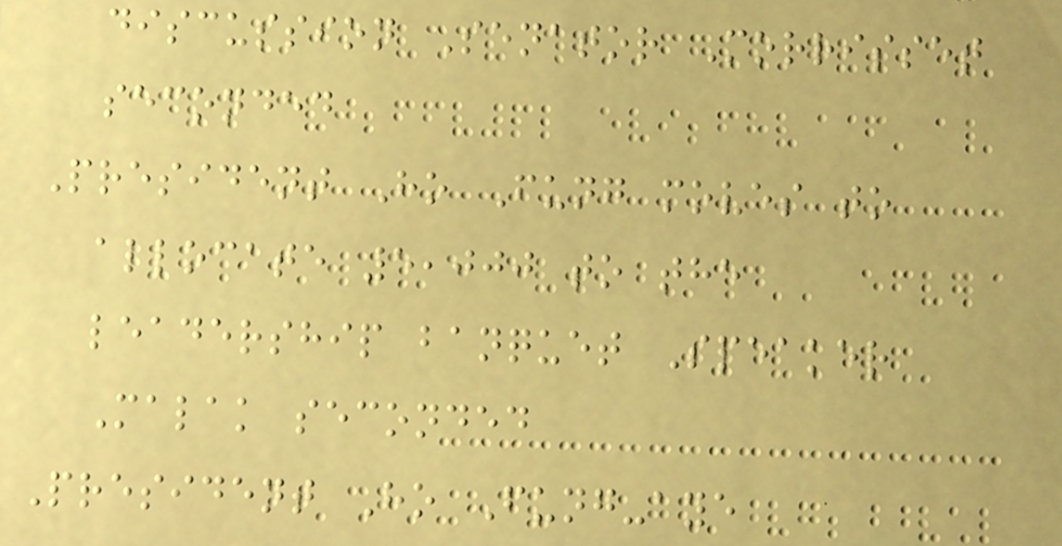discussion Senator Morrisset
seconded
President Ho Fung moves to
allocate 5,000 to the
leadership banquet Speaker
Malak seconded
President Ho Fung-aye
